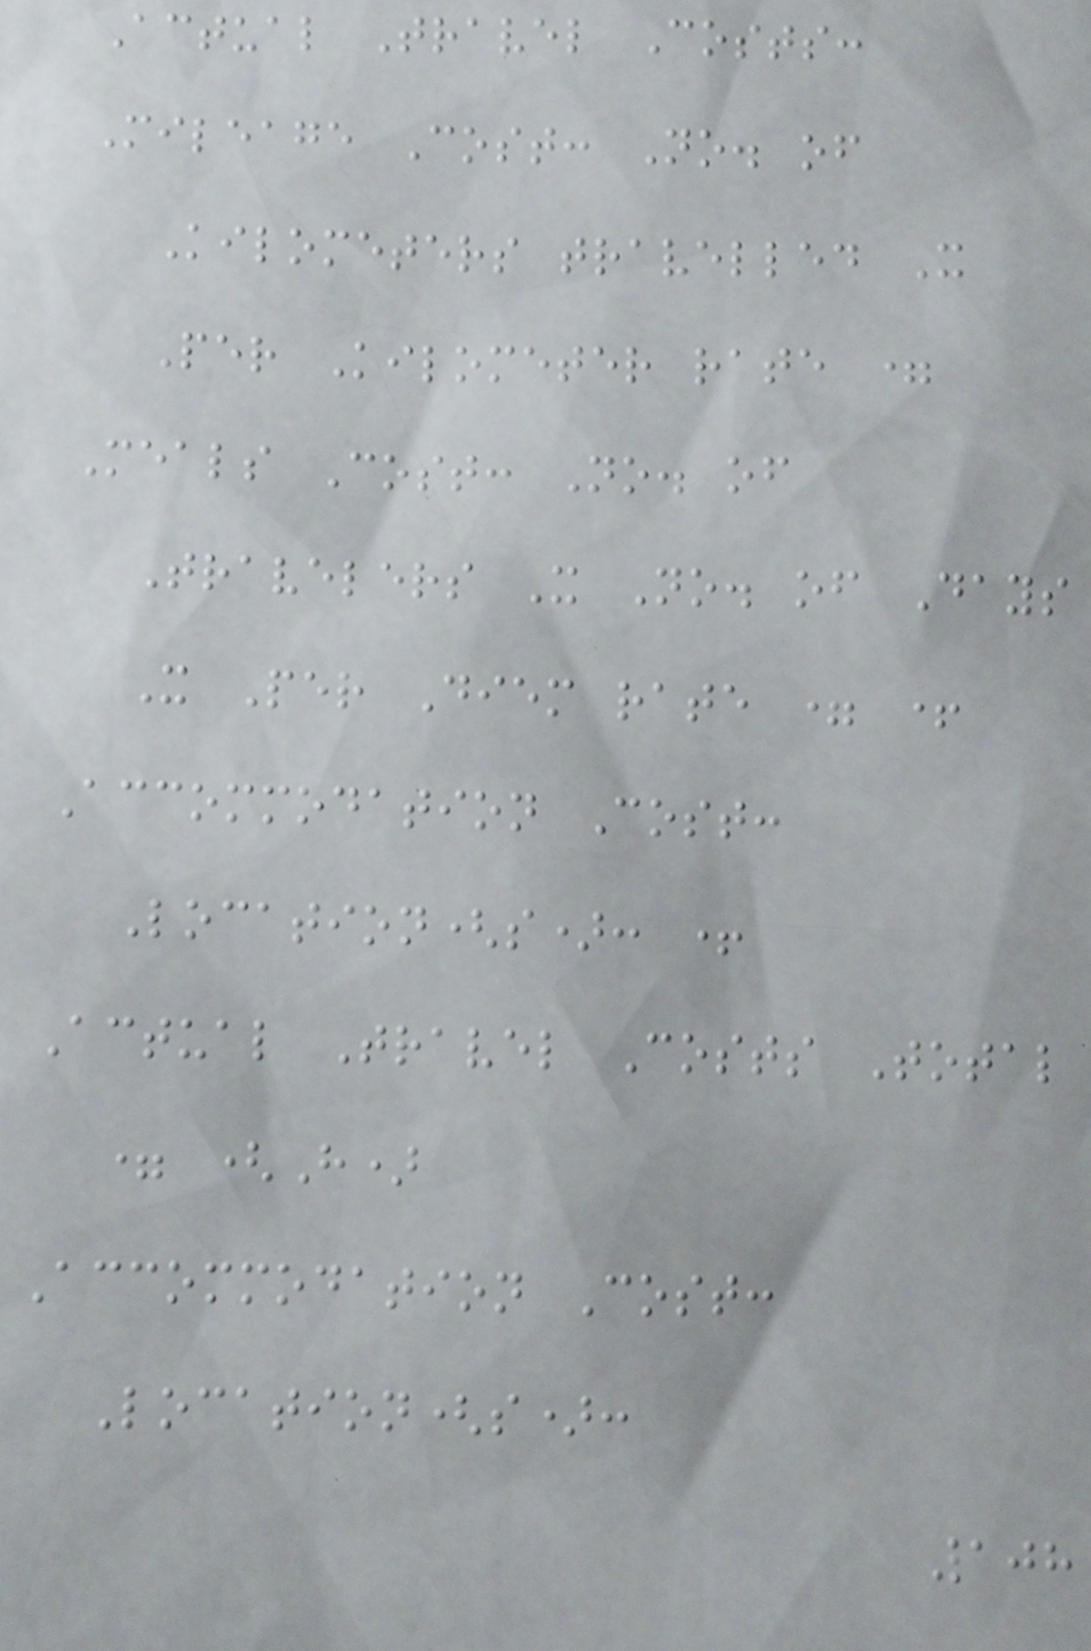Actual Travel Costs:
Mileage Cost: No. of
Kilometers travelled X
Per Kilometer rate =
Meals Cost: No. of
Travelers X No. of Days
X Per Diem rate = +
Accommodation Cost:
Location(s): +
Actual Travel Costs Total
= (H)
Accommodation Cost:
Location(s):
108
